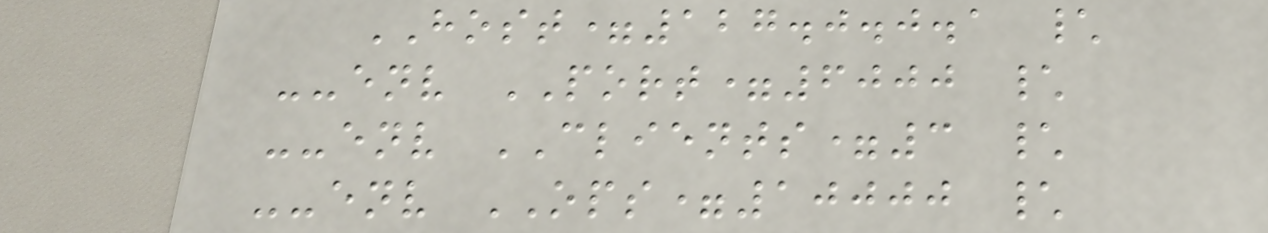HOST=127.0.0.1 \
--env PORT=6000 \
--env CLIENTS=3 \
--env OPS=10000 \
